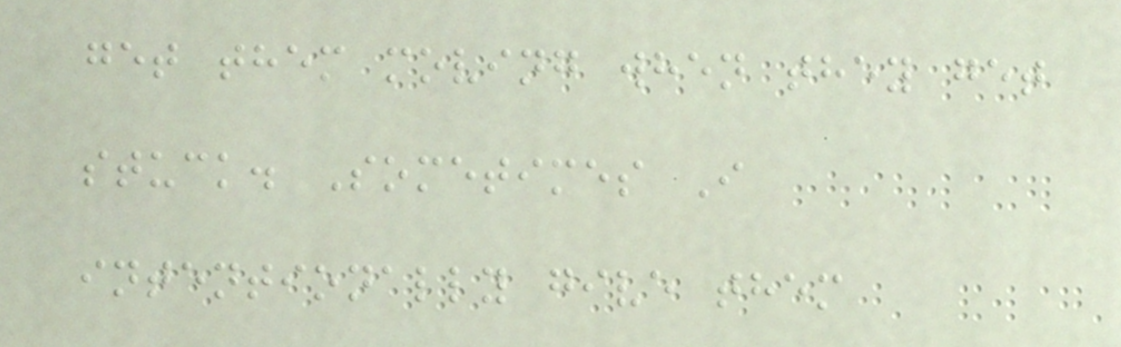get them moving when they get
stuck. Sometimes I
intentionally give them
